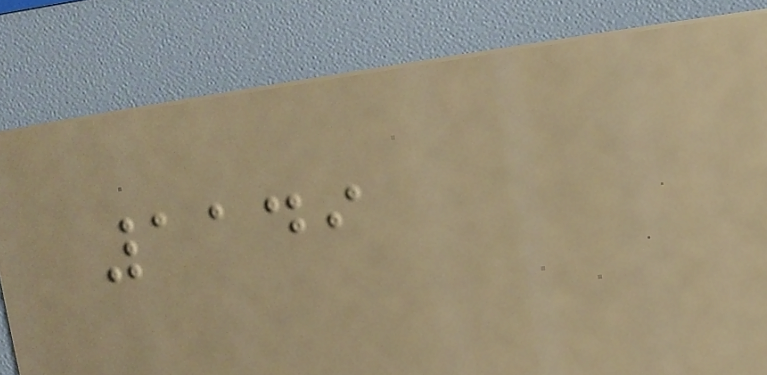1149
